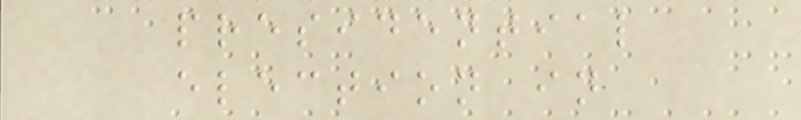presidential
election in
